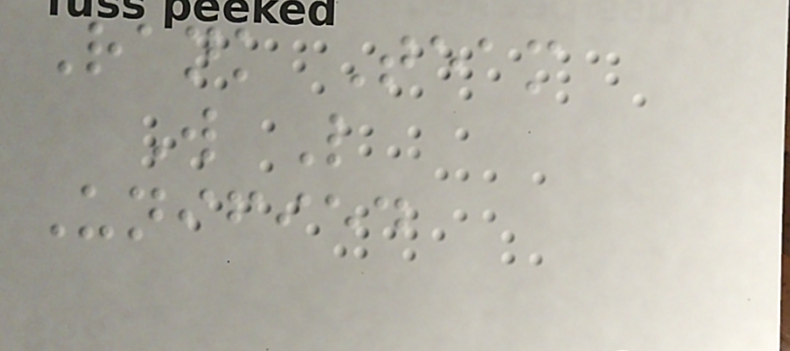Rank Team
W L
Unified
